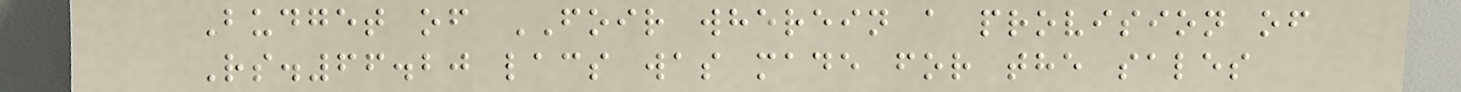Budget of FOIR wherein a provision of
Rs.66.20 lacs was made for the sales
